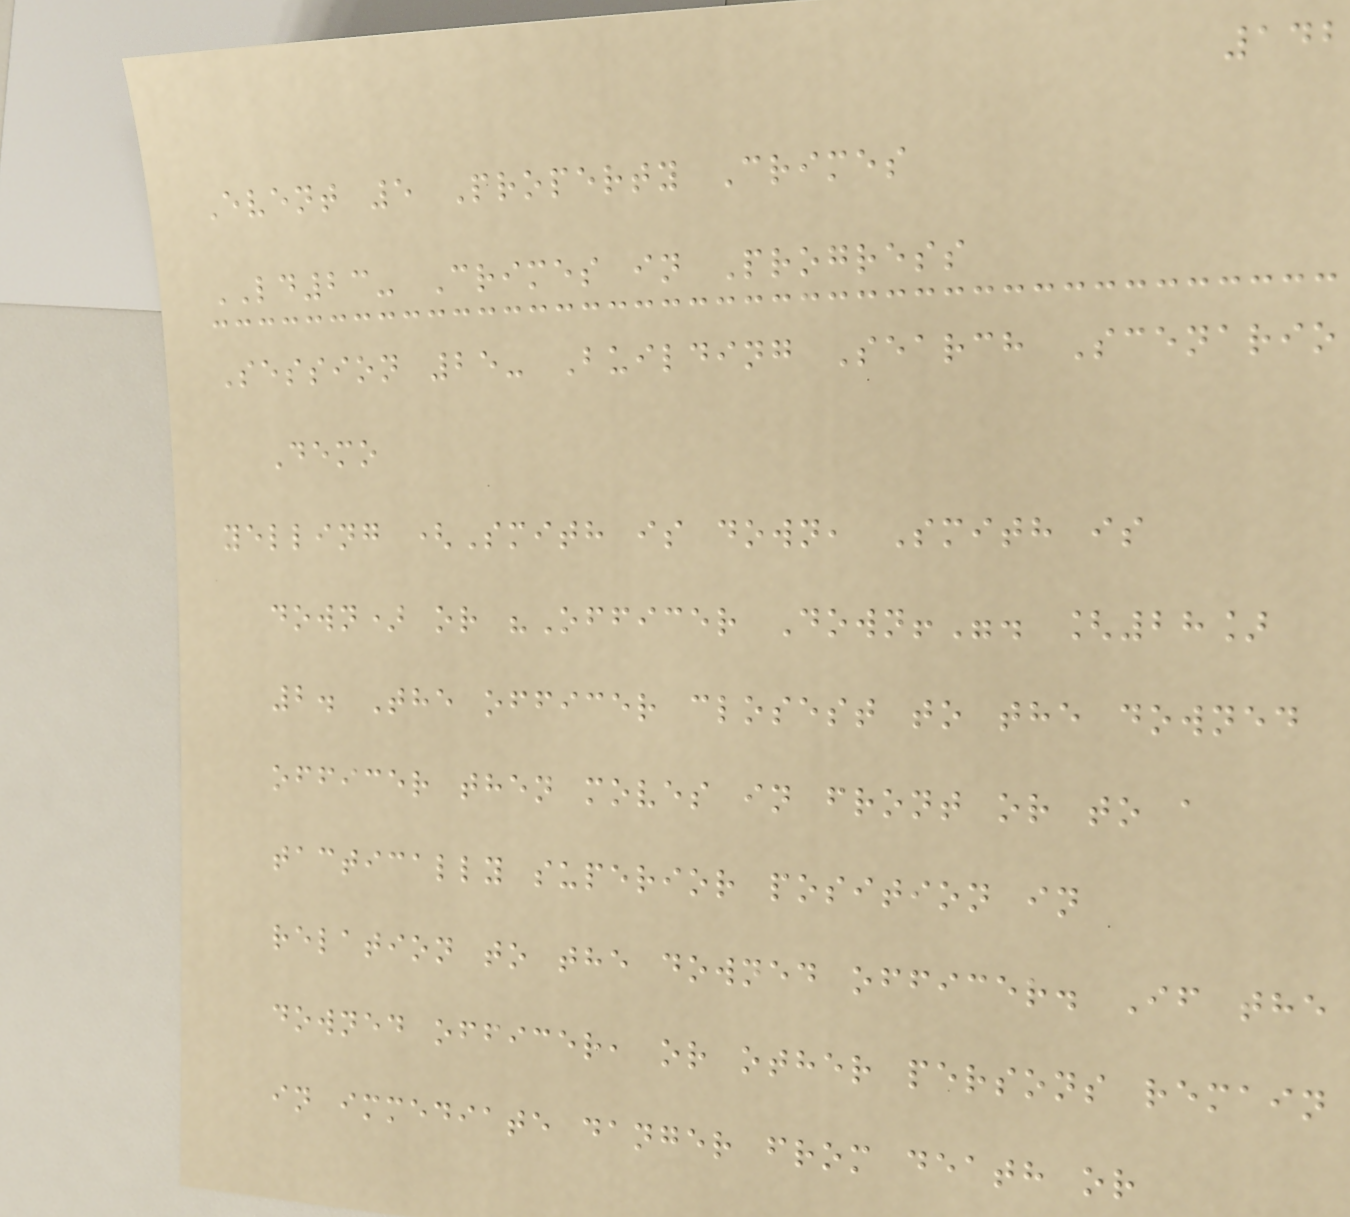142
Event 5 Property Crimes
LD23- Crimes in Progress
Session 25- Building Search Scenario
Demo
yelling (Smith is down, Smith is
down) or "Officer Down!". [28]
2. The officer closest to the downed
officer then moves in front or to a
tactically superior position in
relation to the downed officer. If the
downed officer, or other persons remain
in immediate danger from death or
